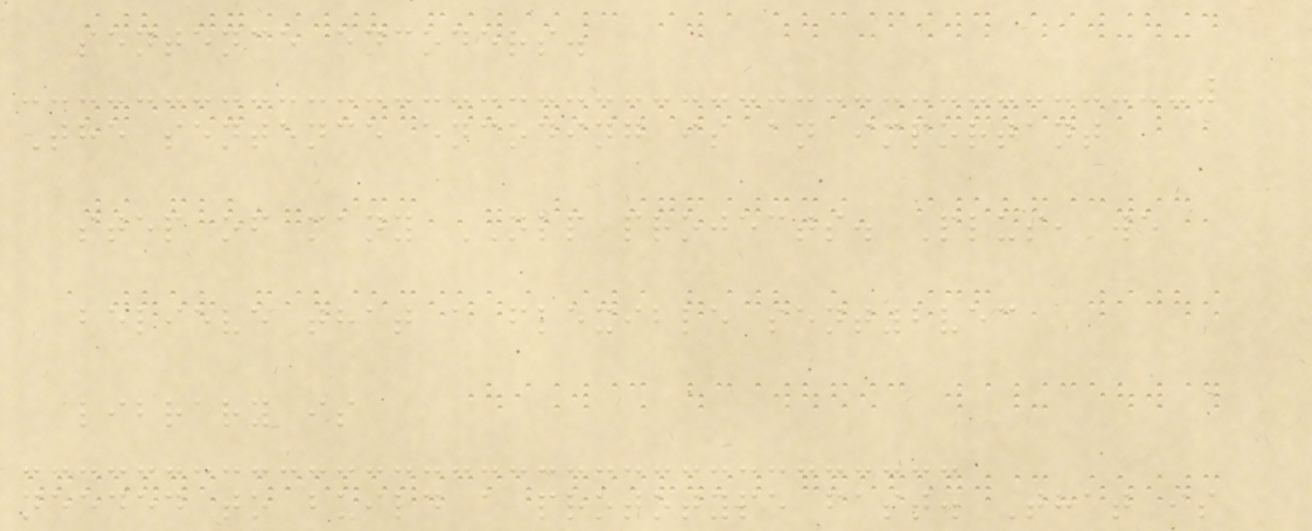sentence encoders.
The sentence encoding is an important
step of many NLP projects. Plus, we
believe that a flexible sent2vec
library is
needed to build a prototype fast. That is
